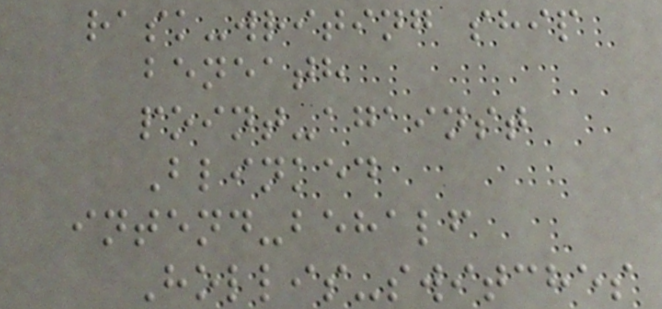rask-writing ship
beneath
point-against
Blinked
intend-behalf
Hollis-switches
